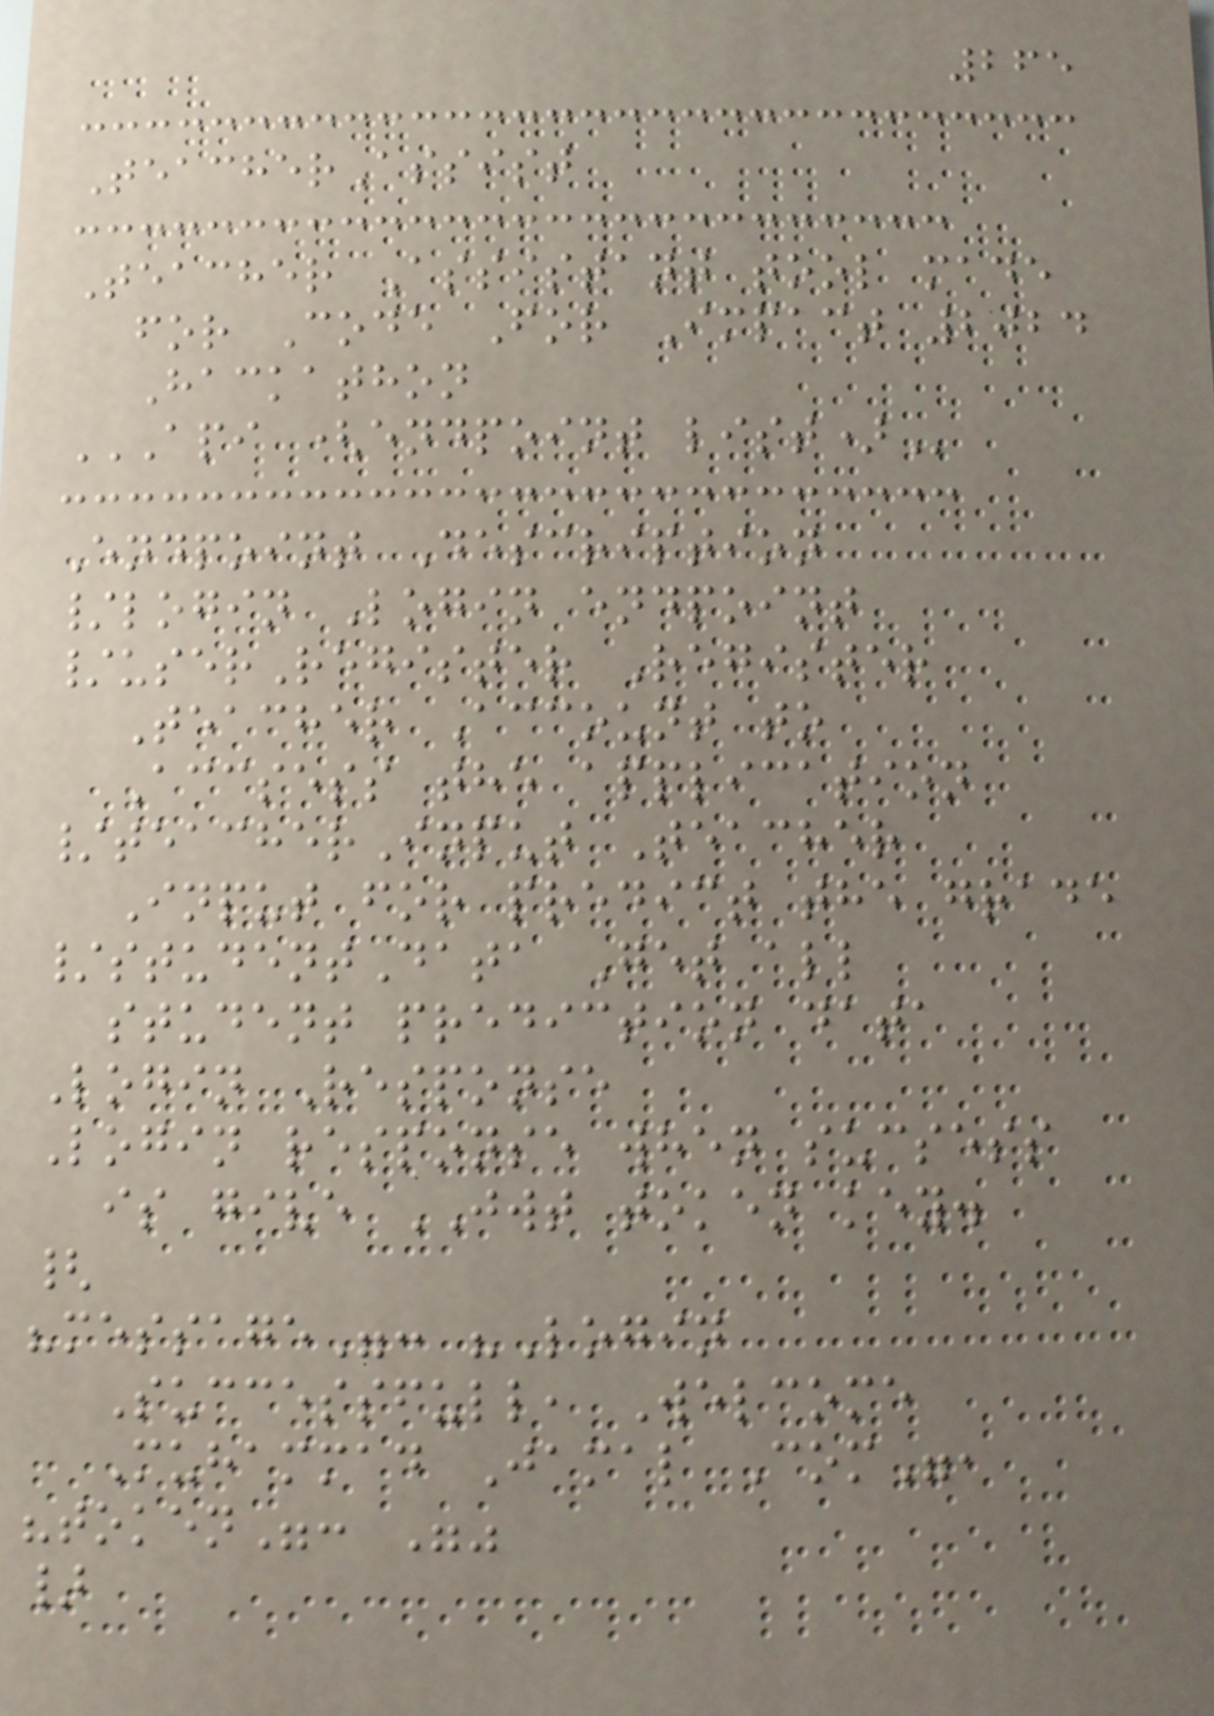265
TeacherAssist
Teacher Assistant tool made
for Code For Impact 2024
Hackathon
API (ENDPOINT LIST)
Endpoint Description
/login Login endpoint
/userRegister Register
Teacher Account to
Accsess the application
/teacherInput Teacher
Input for predict the grade
/studentData Get all
student prediction data
Login Response
Login response when sucsess
is give JWT token key.
{
"message": "Login
Successfull, Welcome
Muhammad Jamal Com",
"token": ""
}
